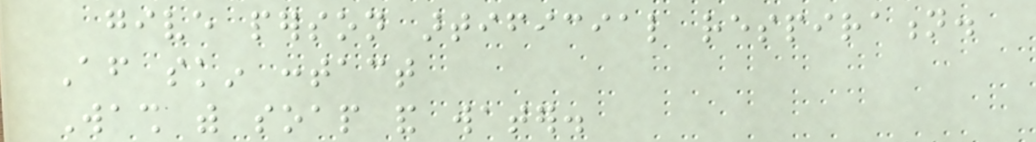give person artificial respiration.
After skin contact
Wash with soap and water.
